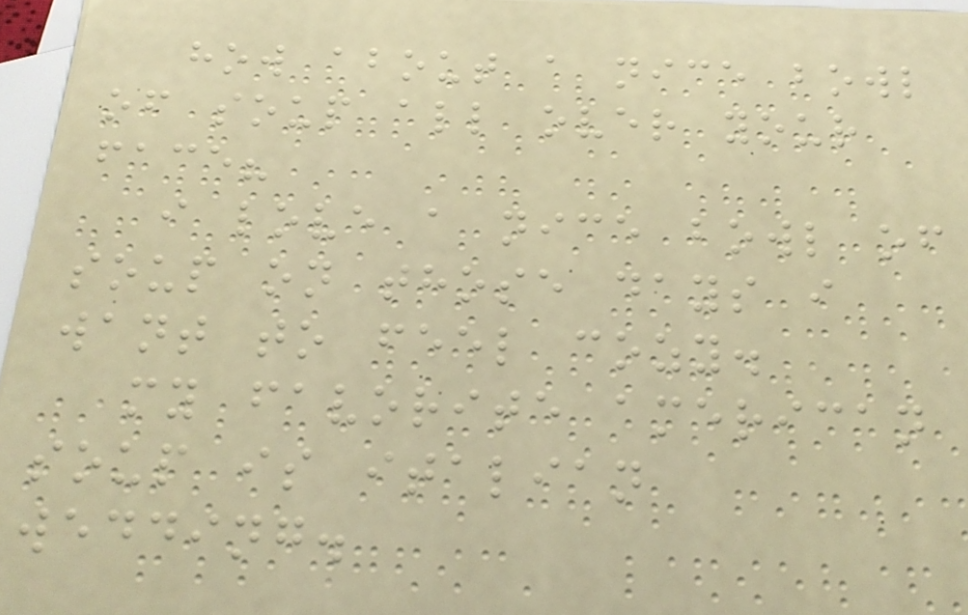how about a nice bowl
of soup all over your
face?
i love a nice bowl of
soup on those days i
want to feel cozy.
my favorite american
soup is italian
wedding.
